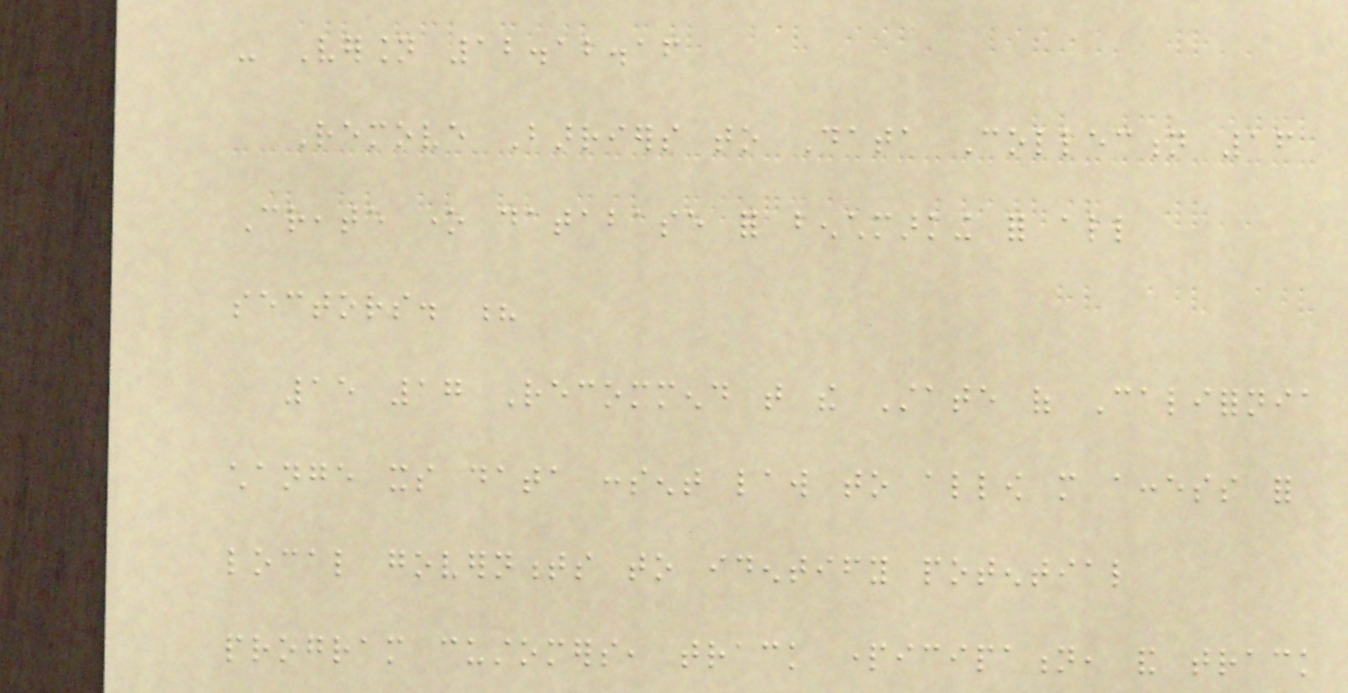- Version 12.12.16
Remove Barriers to Data Collection 16
Create one database for benchmarking for all
sectors. ?
15 17 Recommend that the State of California
change its data consent law to allow more access for
local governments to identify potential
program customers, track participation, and track
